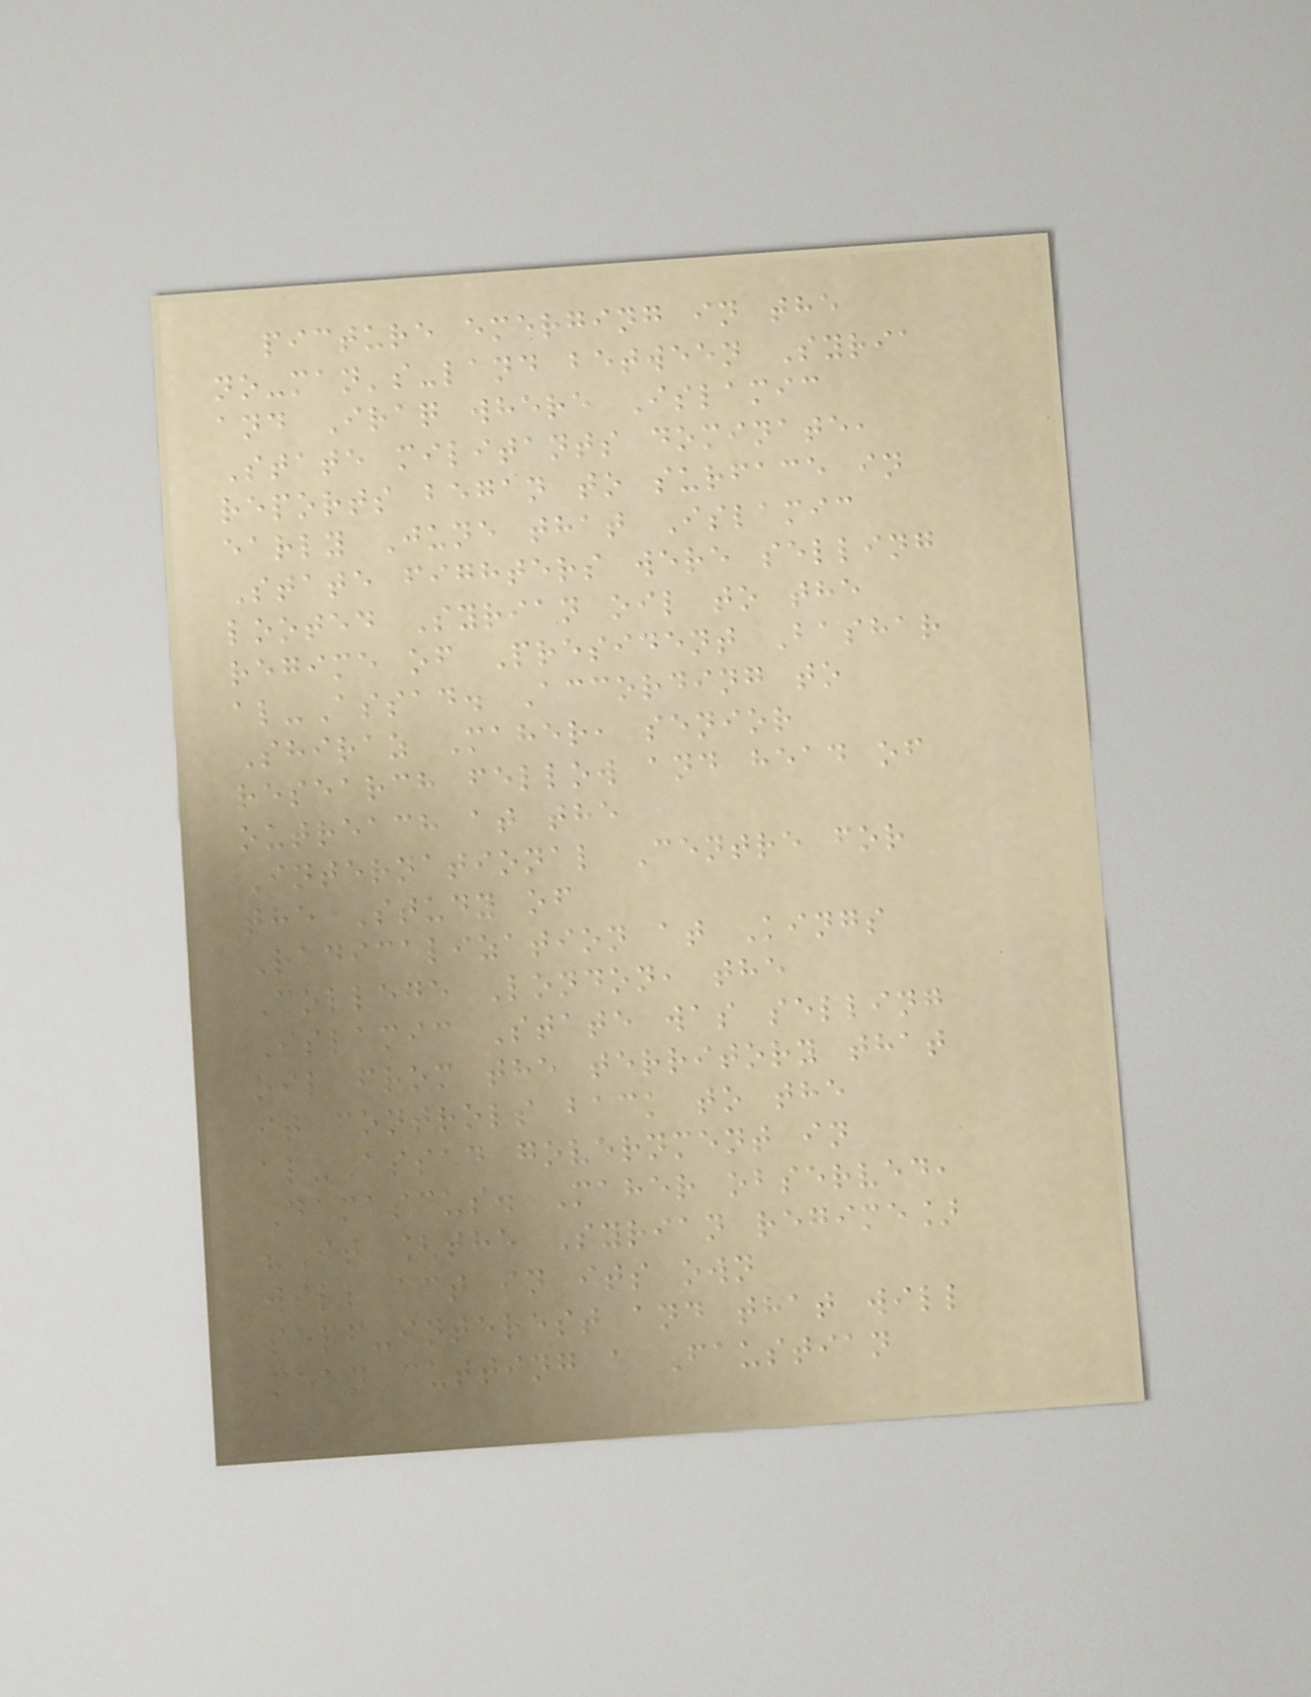picture emerging in the
no-man's-land between Syria
and Iraq where Islamic
State militants dominate,
reports began to surface in
early June that Islamic
State fighters were selling
looted Syrian oil to the
regime of President Bashar
al-Assad. According to
Shiraz Maher, senior
research fellow and head of
outreach at the
International Centre for
the Study of
Radicalization at Kings
College London, the
Islamic State was selling
oil from the territory that
it controls back to the
al-Assad government in
Damascus. Maher observed,
"It [the Syrian regime]
will act in its own
self-interest and that will
mean cutting a Faustian
